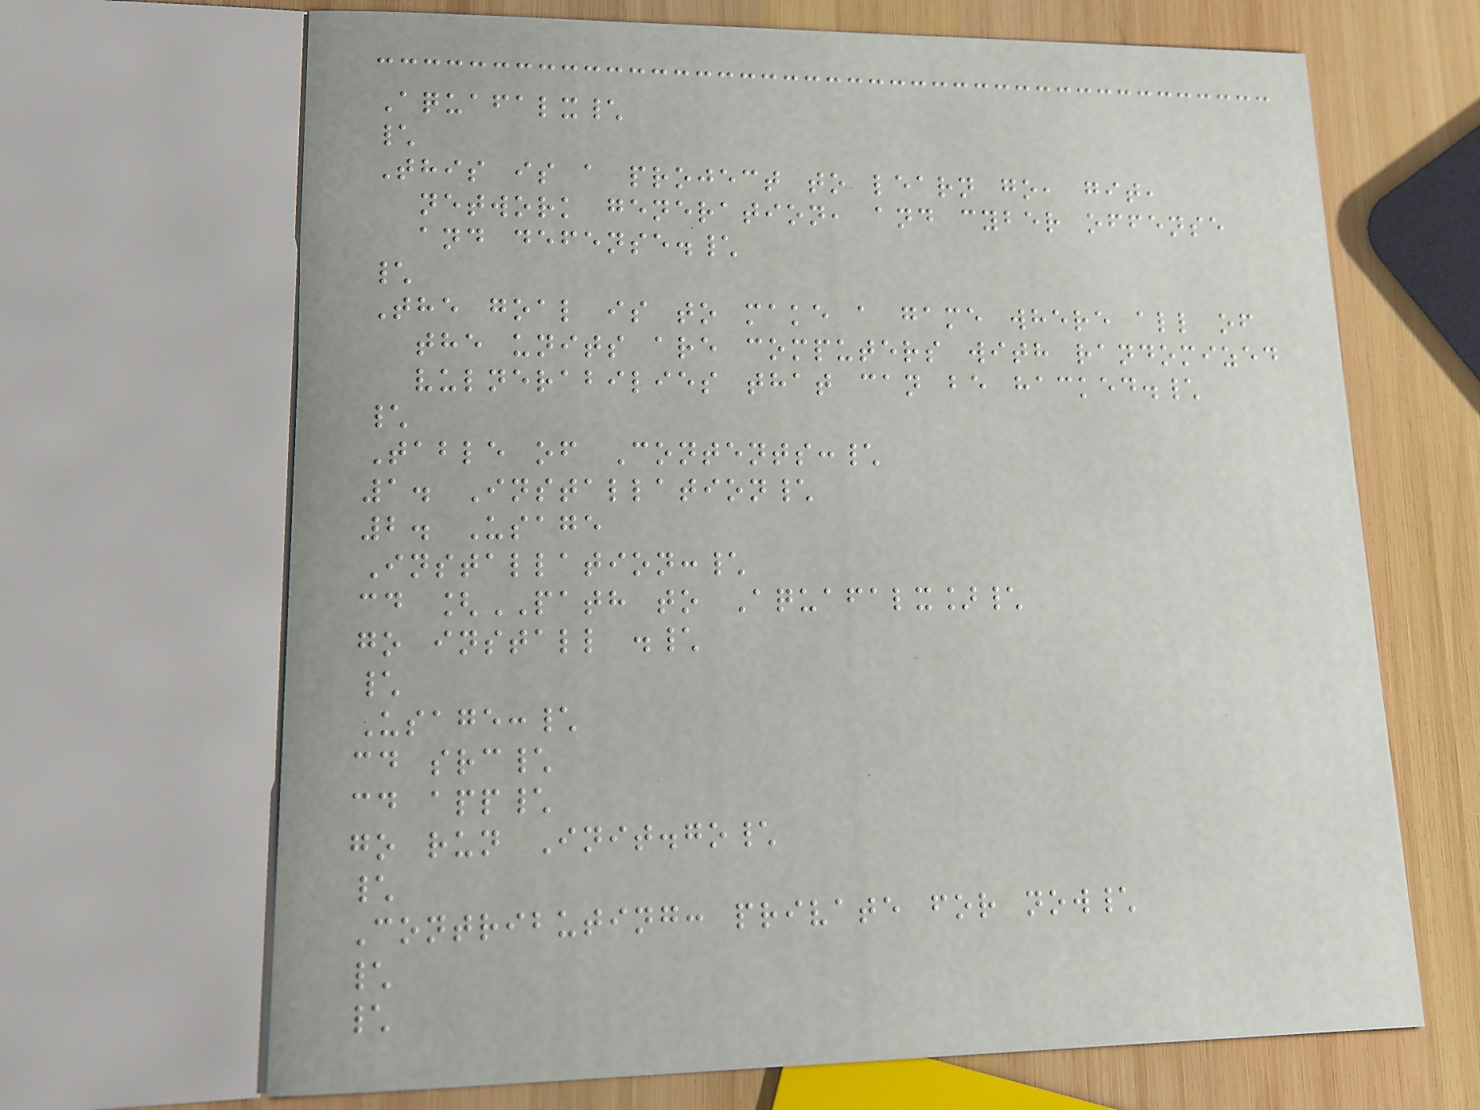Aquafalx\
\
This is a project to learn go, git,
network generation, and cyber offense
and defense.\
\
The goal is to make a game where all of
the units are computers with randomized
vulnerabilies that can be hacked.\
\
Table of Contents:\
1. Installation\
2. Usage
Installation:\
cd [PATH to Aquafalx]\
go install .\
\
Usage:\
cd src\
cd app\
go run Init.go\
\
Contributing: private for now\
\
\
